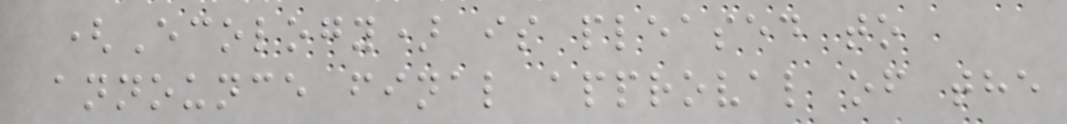(Ecology) is pleased to
announce final approval of the
